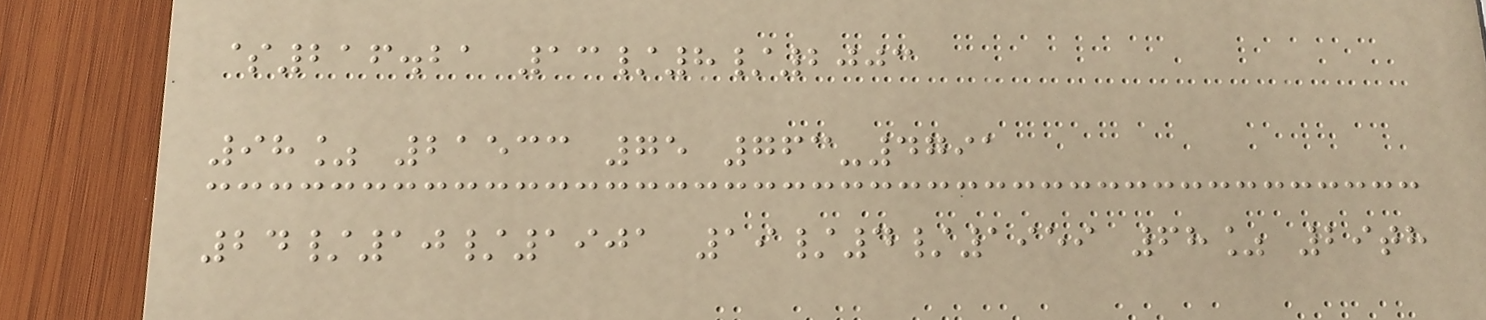$216.21 13/8/2003
98% 21533 75 763-4791
24/10/1901 19/4/1959 68% 29th
